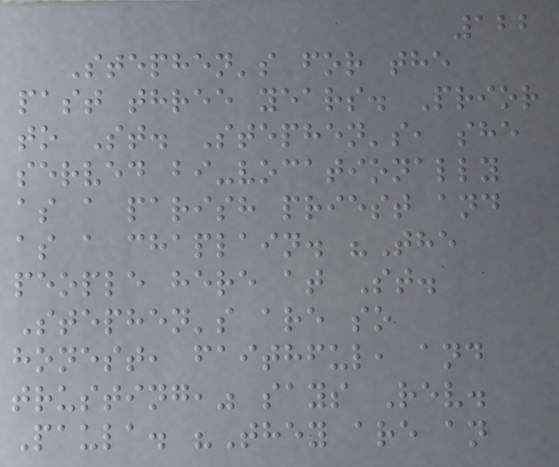122
Stephen's for the
past three years. Prior
to St. Stephen's, she
served bi-vocationally
as a parish priest and
as a chaplain. "The
people here at St.
Stephen's are so
honest, faithful, and
trusting," says Rev.
Paula. "They are an
